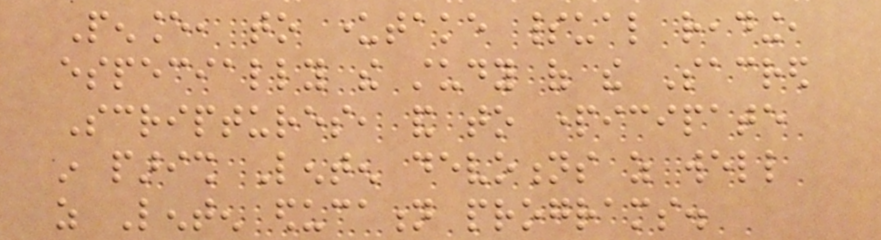Penance, to undertake spiritual reading,
especially the study of the Sacred
Scriptures, and to participate
in parish Lenten devotions as well
as Lenten education programs.
